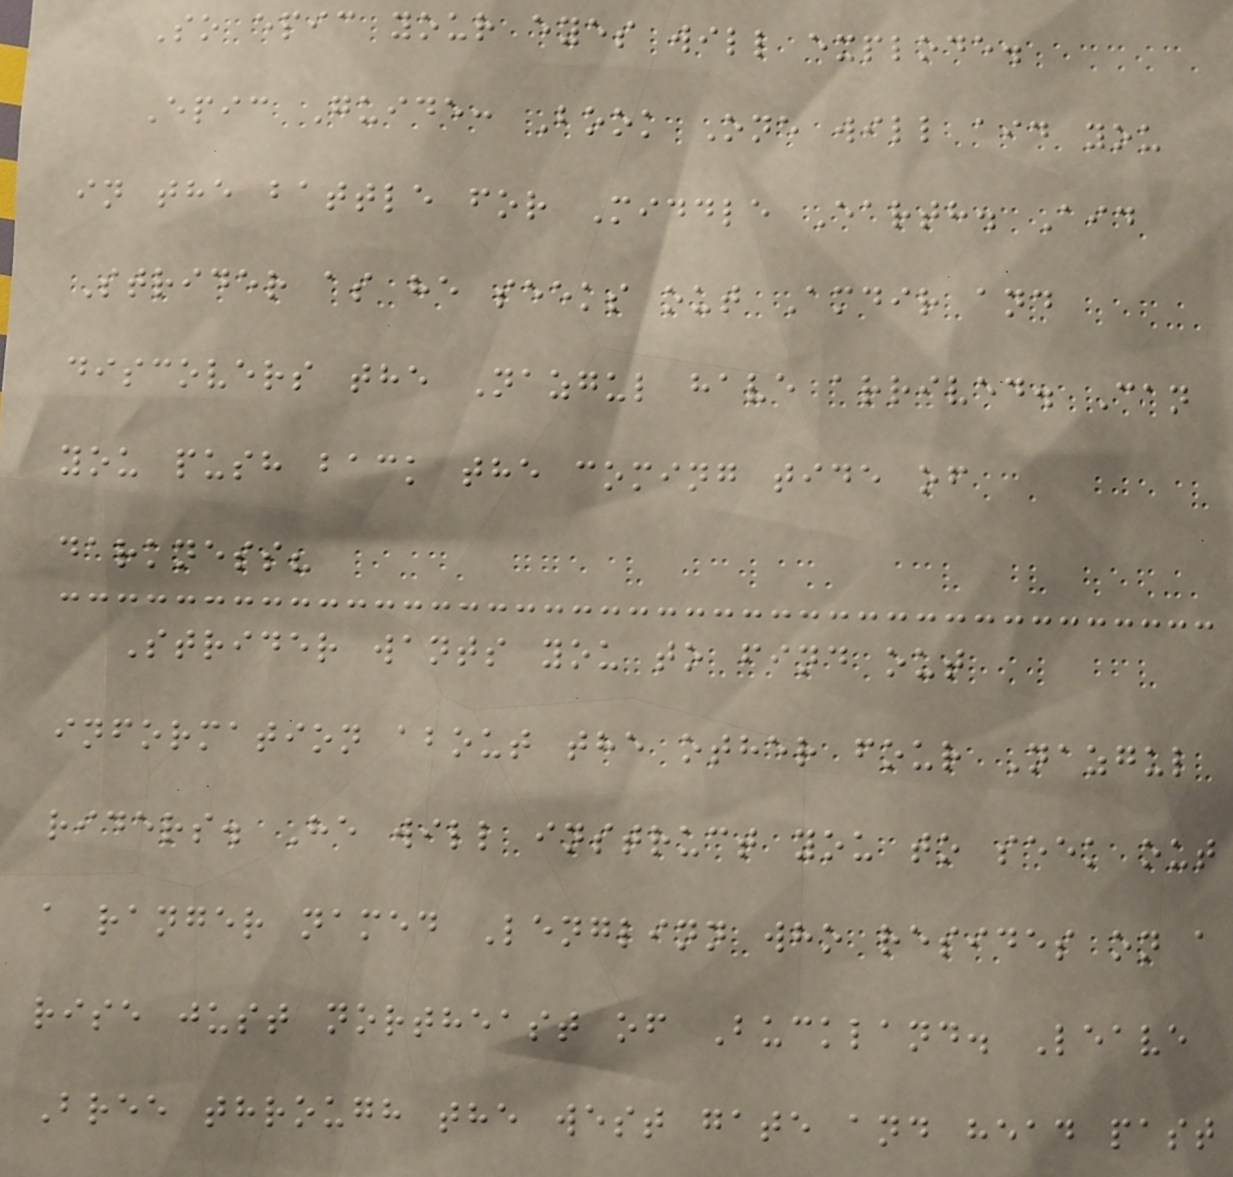So epic your eyes will explode.
Epic Guide: Book One will aid you
in the battle for Middle Earth. Aid
Strider as he seeks out Amdir and
discovers the Nazgul have arrived. Can
you push back the coming tide of
darkness?
Strider wants you to find out
information about the other four Nazgul
riders. He will instruct you to seek out
a ranger named Lenglinn who resides on a
rise just northeast of Buckland. Leave
Bree through the west gate and head past
